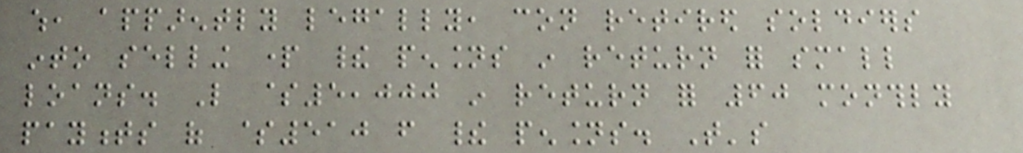which, apparently legally, con retired soldiers
into selling part their pensions in return for small
loans. Like $5,000 in return for 60 monthly
payments of $510 from their pensions. That's
